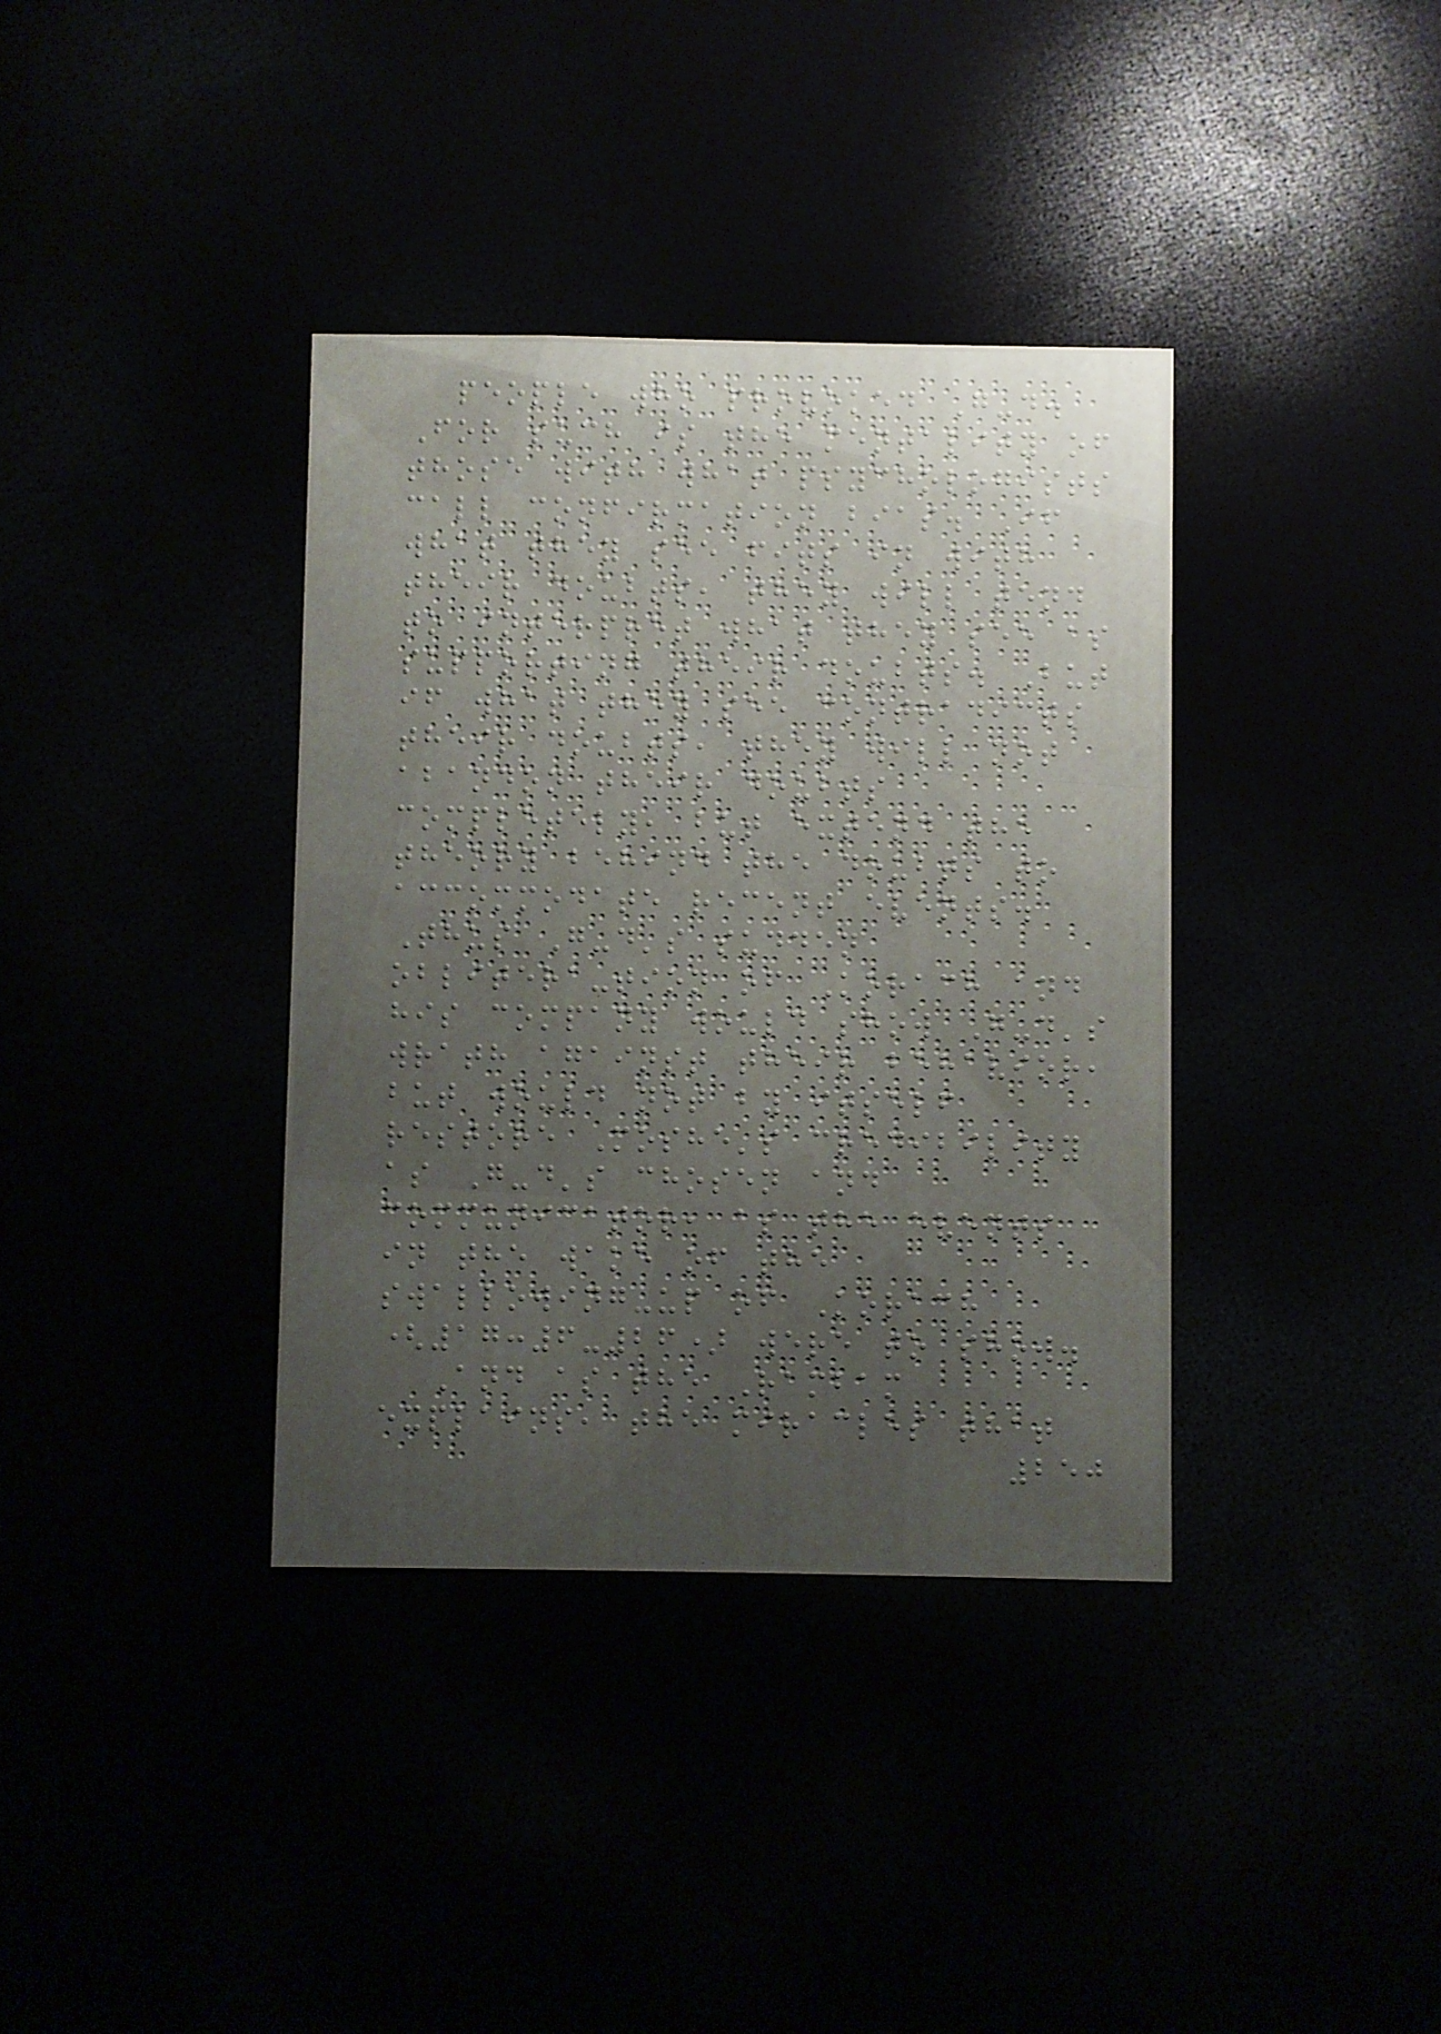people who provoked G-d.
For such is the mentality of
those with what psychologists
call confirmation bias. If
what they see fits in with
their doubts, they will tend
to interpret what they see as
supporting their doubts. But
if what they see contradicts
their doubts, they will not
abandon their doubts
completely, but extend the
theory behind the doubts to
accommodate recent events.
Thus G-d's sudden
oblitera-tion of Korach and
his company would show G-d's
wrath against their behavior,
but would not by itself
restore Moshe's credibility
as G-d's chosen and
communicator, as the events
in the wake of the
swallowing-up of Korach
(17:6-26) were to show.
And as the Rambam
explains, the miracles that
250
